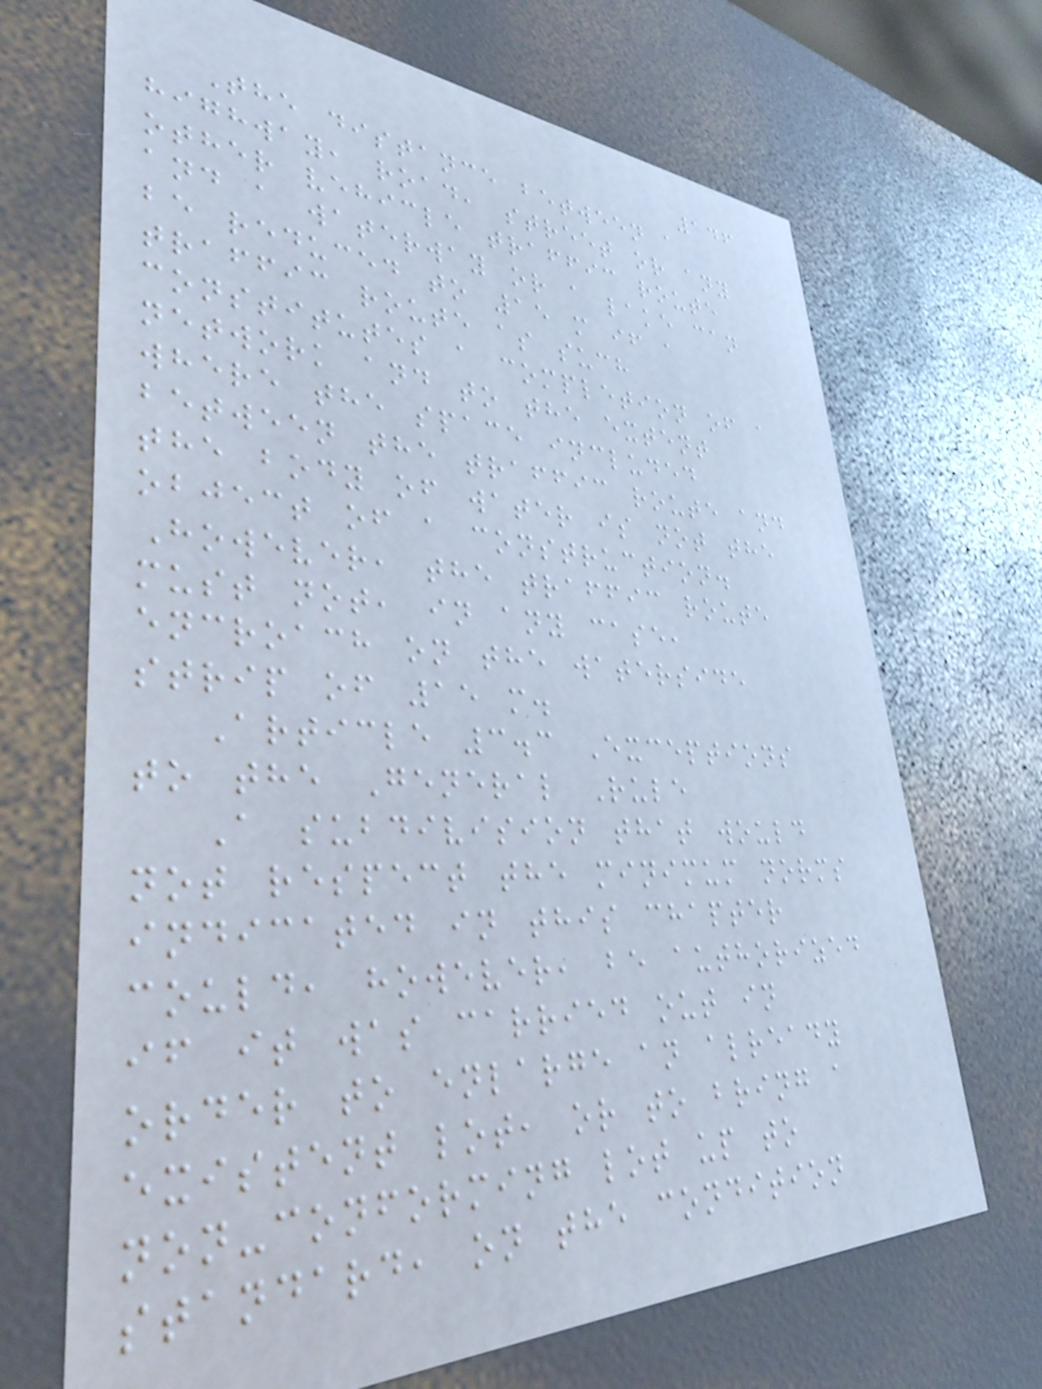146
The distance between a
highway, road, street or any
other vehicle traffic route
and a waterway or a lake can
be reduced to 15 m if a
traffic route as such
constitutes a completion of a
network and to the extent
where the space included
between the traffic route and
the body of water is not the
object of a construction.
However, the traffic route
must not, in any case,
encroach on the waterside
strip of 15 m.
Article 3.3 Exceptions
to the General Rule
A subdivision that would
not respect the minimum norms
indicated in this chapter
could, however, be authorized
if it was carried out in
order to enlarge an already
existent lot, or to bring a
non-conforming lot up to
standard, on the condition
